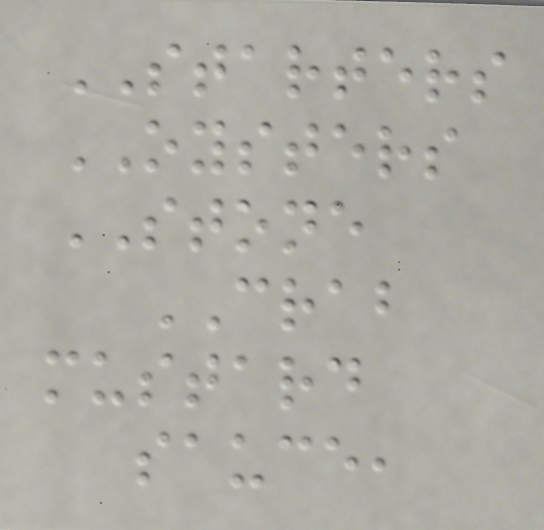STARTERS
OYSTERS
STONE
CRAB
mustard
sauce,
